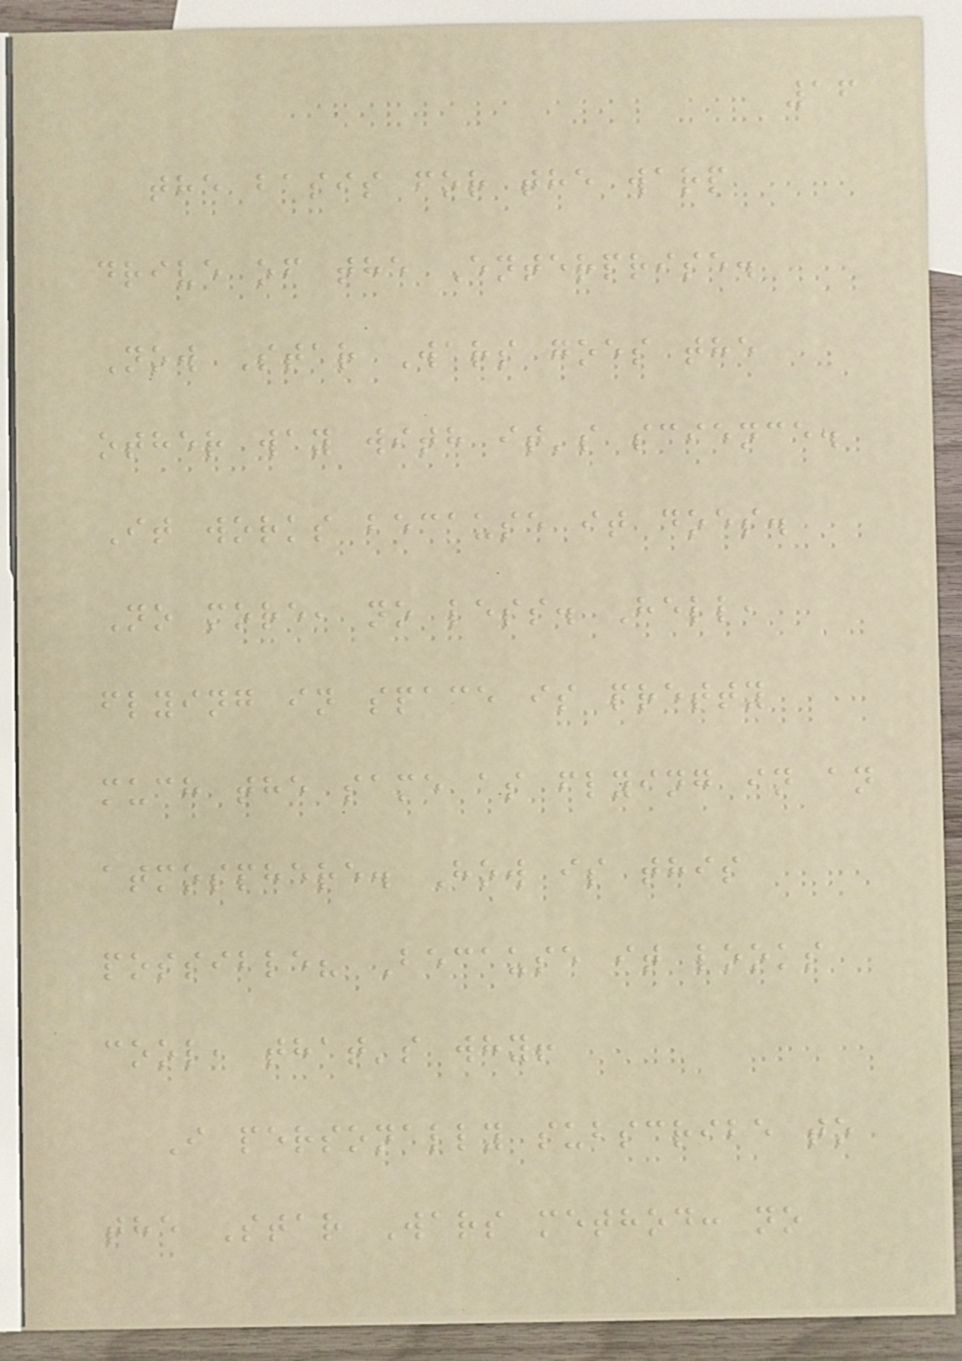16
the basis for the warp
drive of the Enterprise.
Now Star Wars goes the
other way with it's science.
It works because it does.
No more, no less. Hell,
flying in space is pretty
much the same as flying in an
atmosphere. How is this
possible? Because it looks
cool, that's why!
I personally subscribe to
the Star Wars method: no
